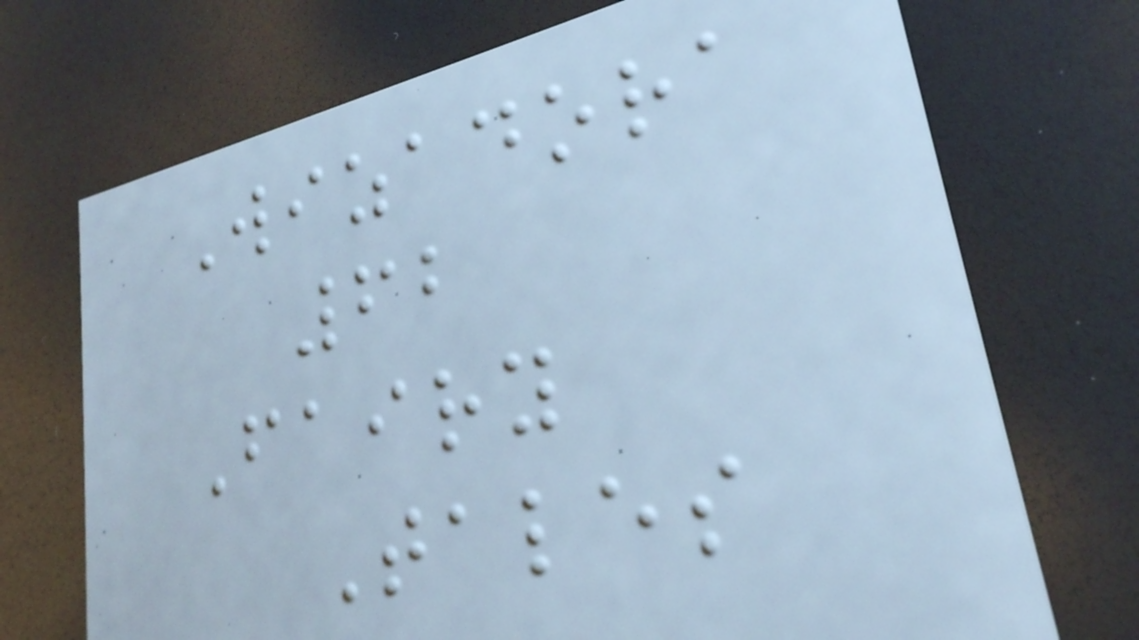Wizadora
62
Fairy
Tales
